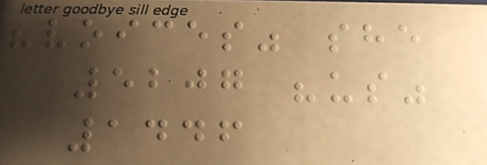"voices" she
5207 "us"
1446
